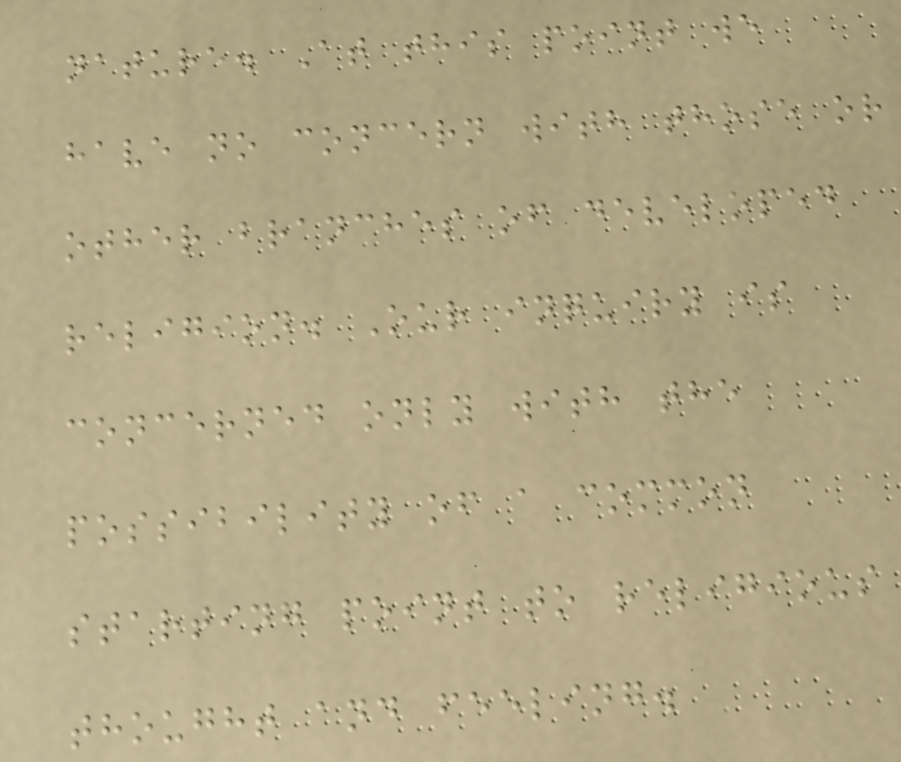nature. At this point we
have no concern with those or
other branches of developed
religion. Our inquiry is
concerned only with the
possibility of a common
starting point to religious
thought and feeling.
